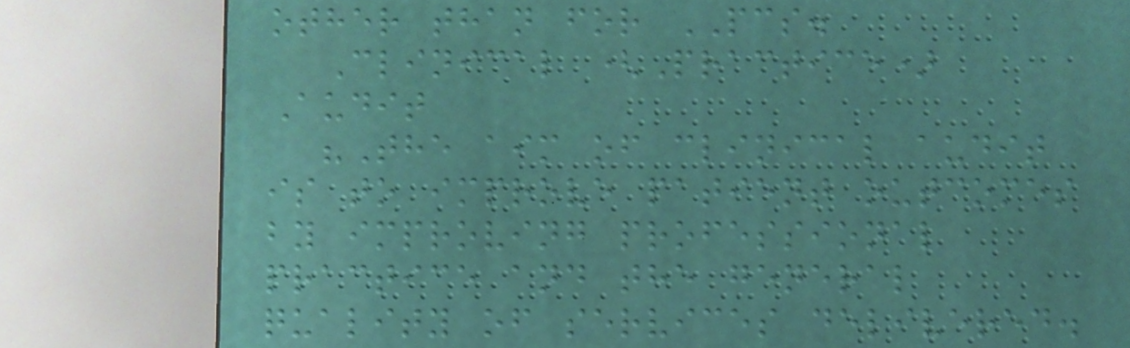other than for PCS.
Clinical (Practice)
Audit
"The aim of clinical audit
is to improve patient outcomes
by improving professional
practice and the general
quality of services delivered.
